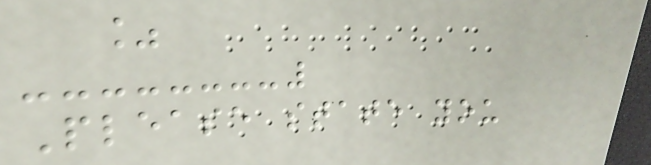%
Please state you
